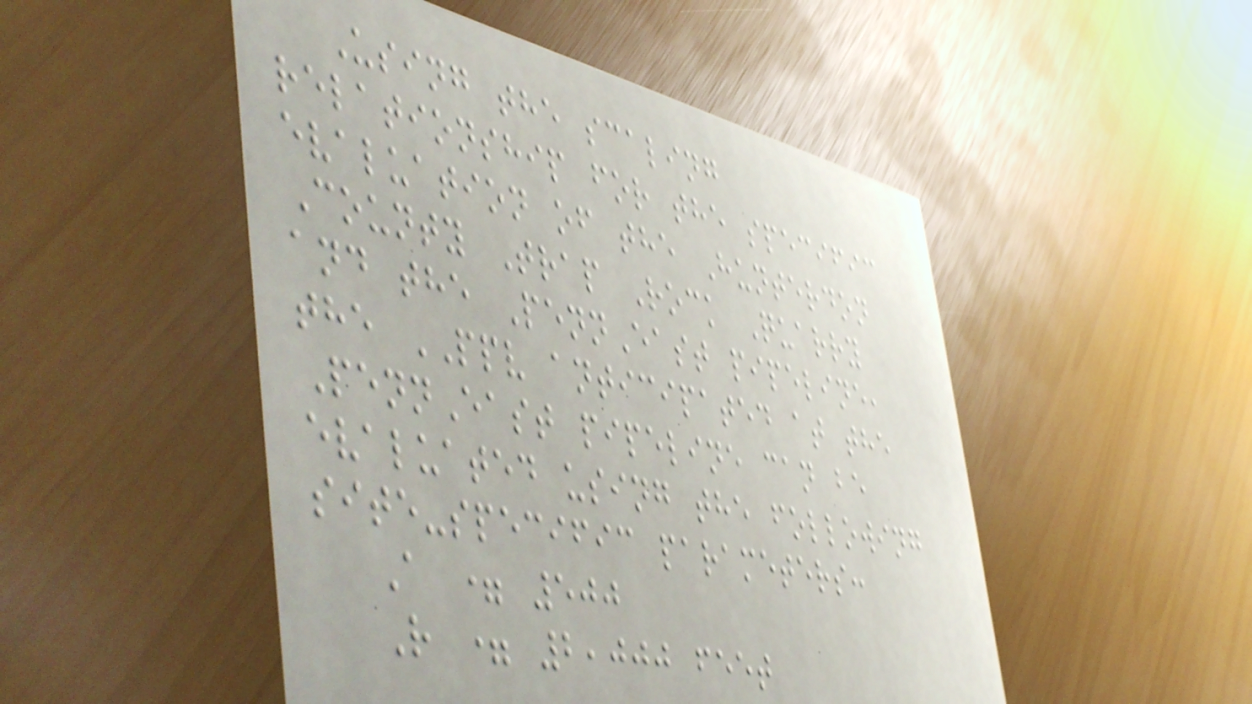Using the scaling
relationship for the specific
evaluation of the Hunterdon
County Trap Rock Quarry
and the PennEast pipeline,
the PPV anticipated at the
PennEast pipeline can be
evaluated using the following
site-specific parameters:
A = 500
R = 2,000 feet
